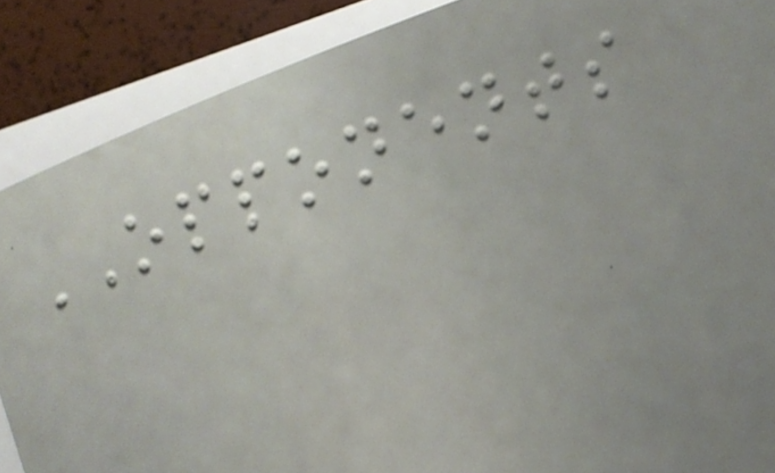OPPONENTS
